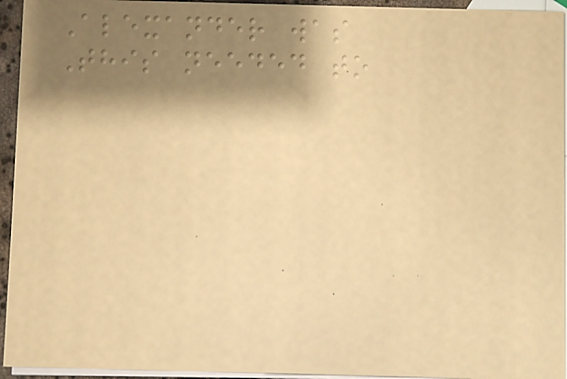Alexander was
This needed to
